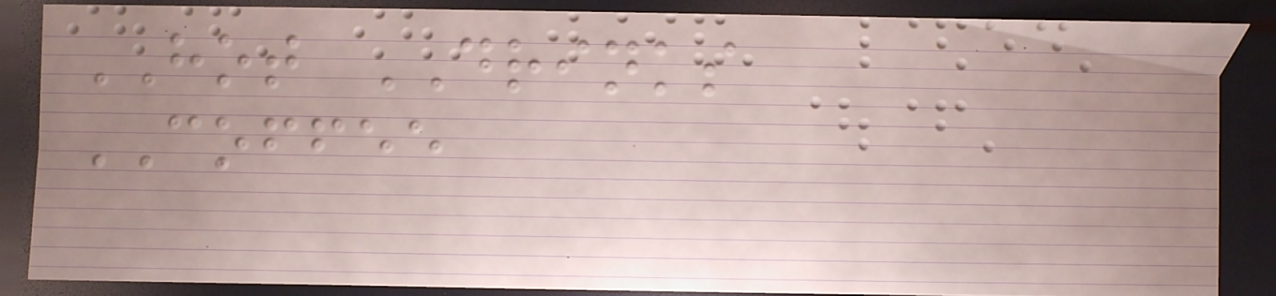HOT DRINKS
COFFEE
